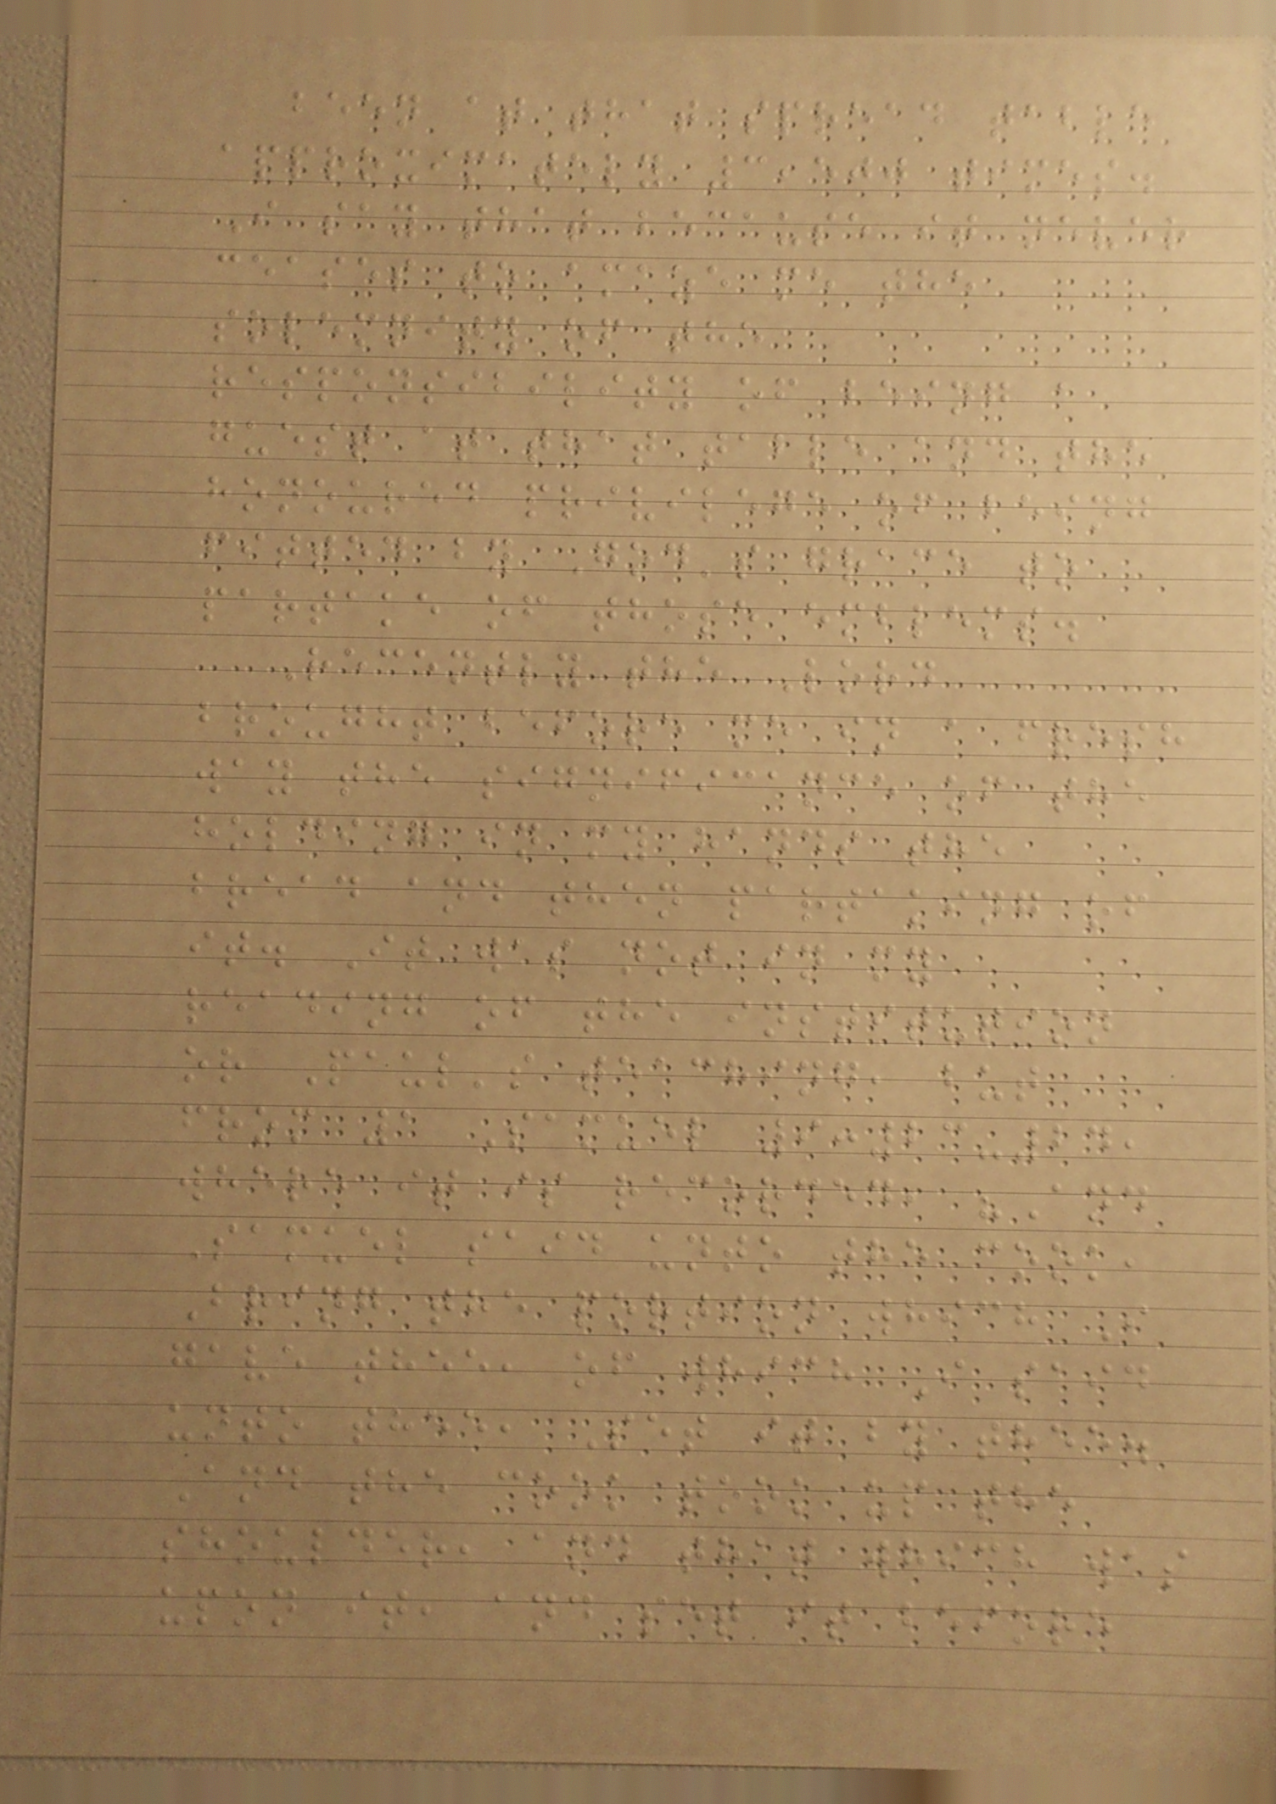been at that spread table
approximately 3,500 times.
I say that because it never
ceases to amaze me the
solemnity of the
responsibility of being a
guest at that table and the
honoured privilege of being
fitted by God's grace to
partake of those emblems.
Recently the Lord
brought before me in a fresh
way the significance of the
holding in my hands the
bread and then partaking of
it. It was not in my
reading of the institution
or Paul's teaching, but
from 1 Samuel 9:23-24,
where it is recorded, "And
Samuel said unto the cook,
Bring the portion which I
gave thee, of which I said
unto thee, Set it by thee.
And the cook took up the
shoulder, and that which was
upon it, and set it before
